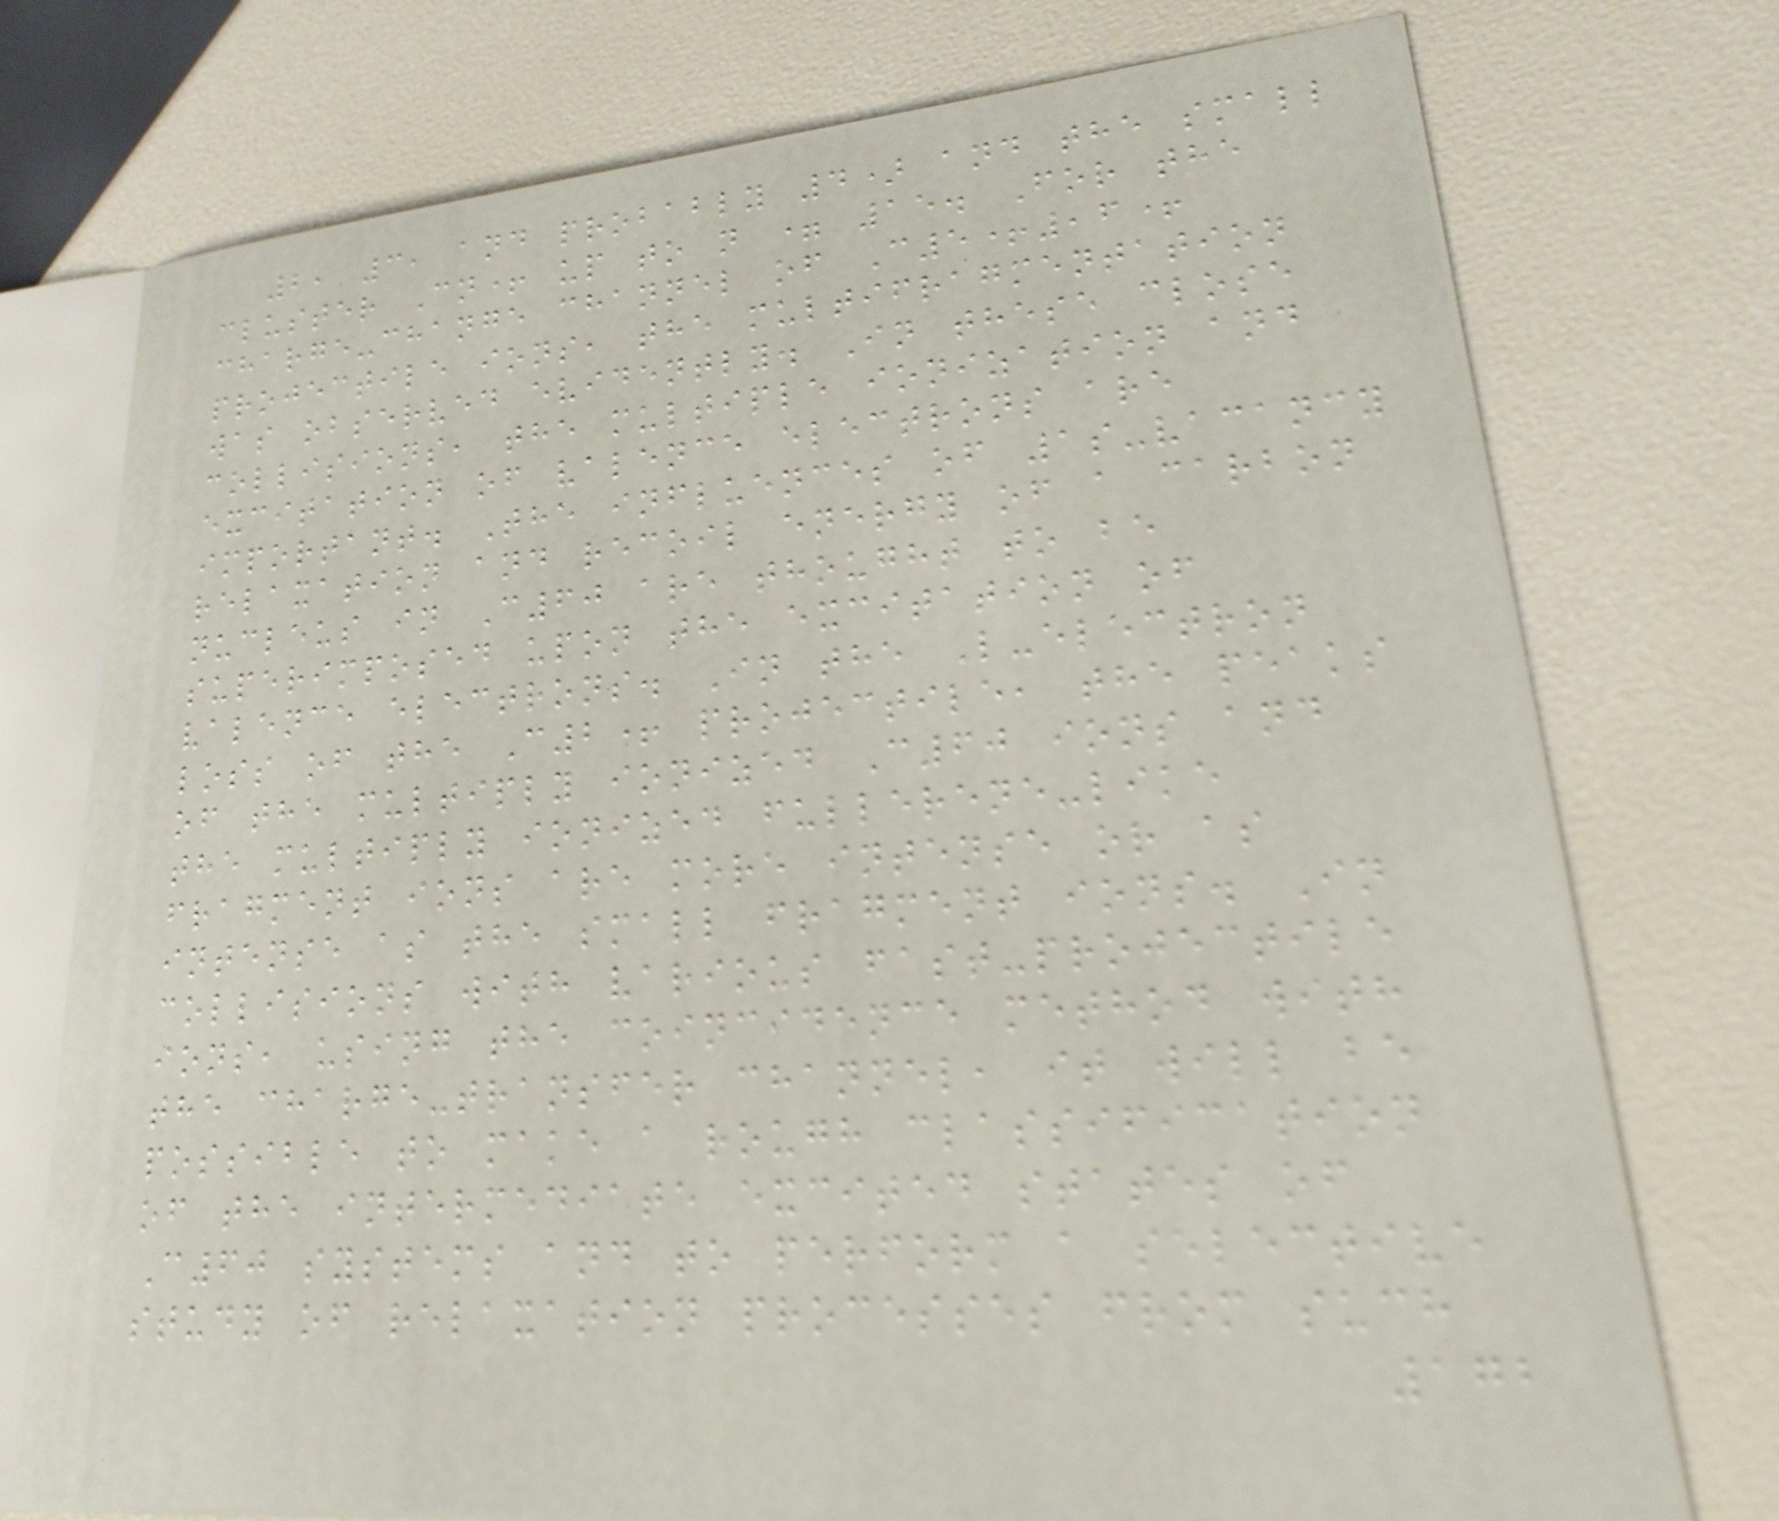2, 3, and probably 4) and the small
cluster Cn+ up to n = 15. For the
charge-change channel of C5+,6+
projectile ions, the multifragmentation
was observed evidently. In these close
collisions, the multiple ionization and
excitation of valence electrons are
important. The influences of 1s-vacancy
relaxation and recoil energy of a carbon
nucleus in C60 are thought to be
superimposed upon the excitation of
valence electrons. In the L-electron
loss of the C2+ projectile, the peaks
of the multiply ionized C60 ions and
the multiply ionized fullerene-like
fragment ions are more intense or as
intense as the small fragment ions. In
collisions with various fast-projectile
ions, using the coincidence method with
the charge-transfer channel, it will be
possible to make a rough classification
of the intermediate excited states of
C60 systems and to perform a selective
study of relaxation processes from such
172
